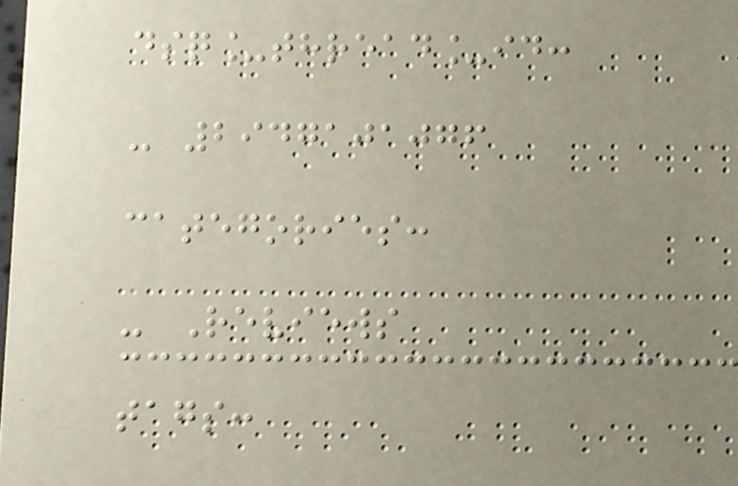dsq_thread_id:
- 2947101076
categories:
- Reviews
tags:
